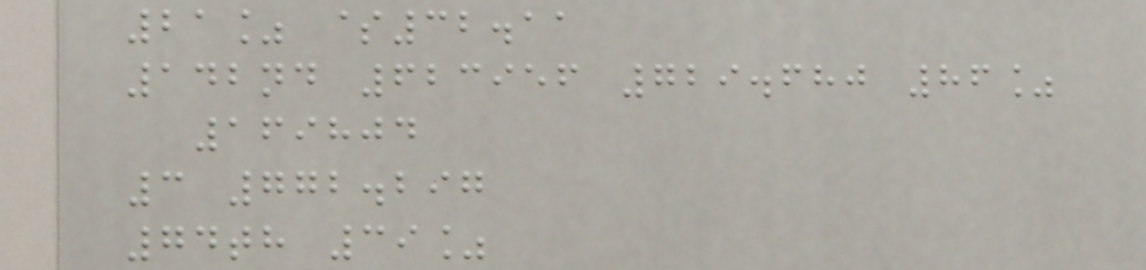21% $32.11
142nd 623956 729.680 86%
169804
3 772.297
74th 39%
